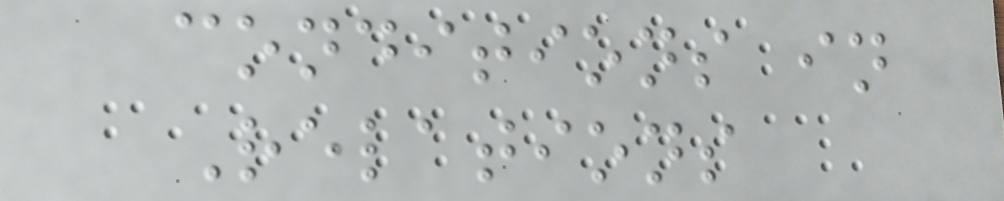conditions in
Relations
